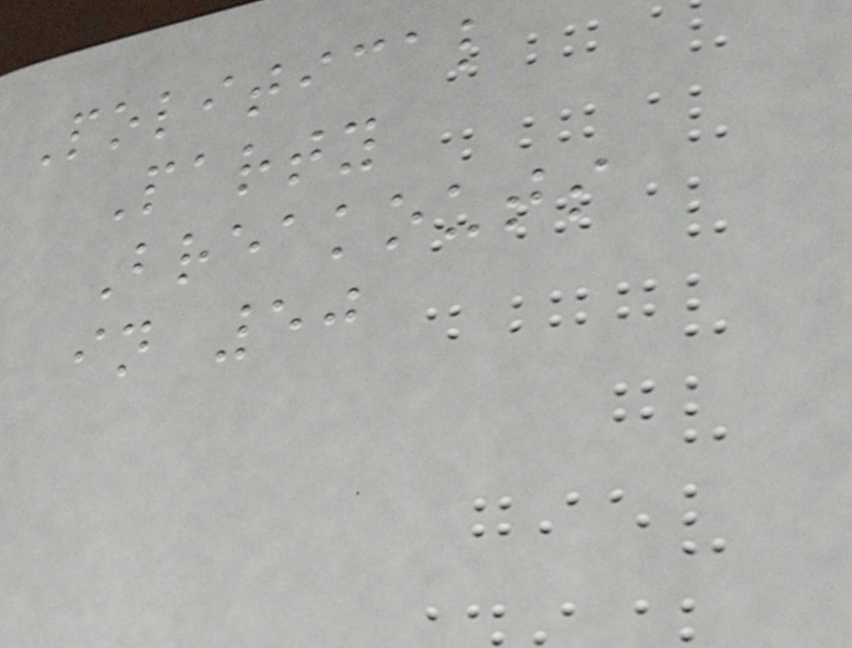Political
Party
Breakouts
in 50
